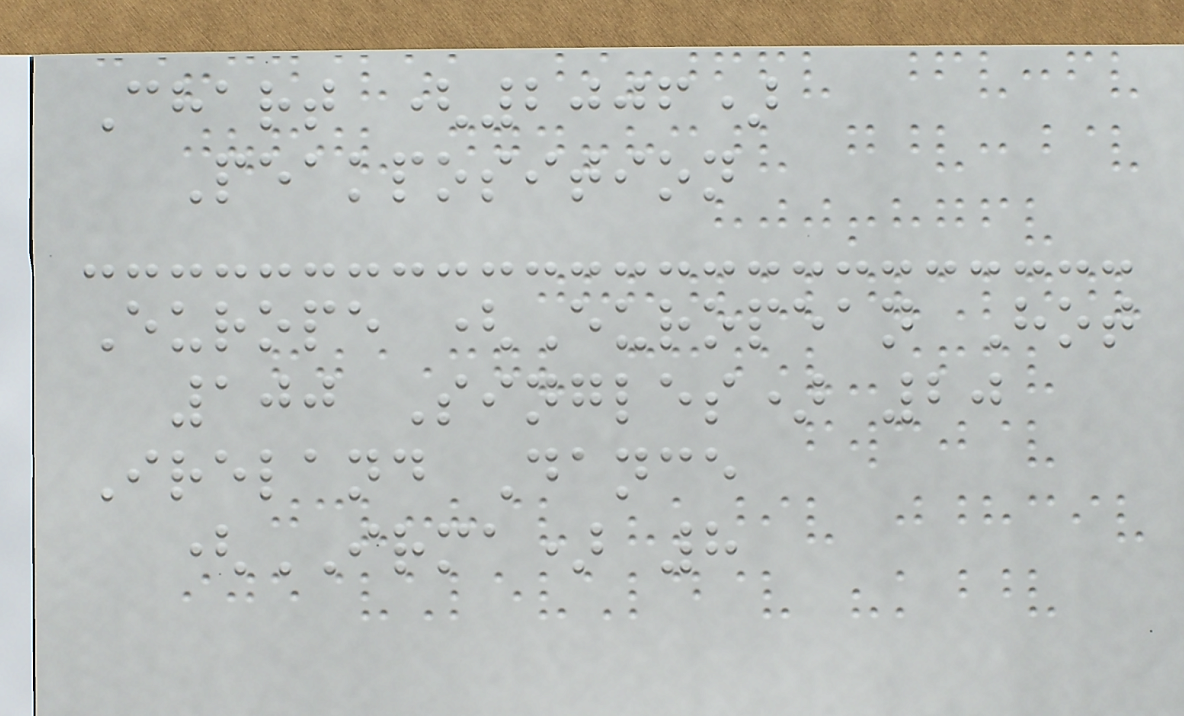Chart (2006)
Peakposition
Europe (European Hot
100 Singles) 20
Ireland Dance
(IRMA) 8
